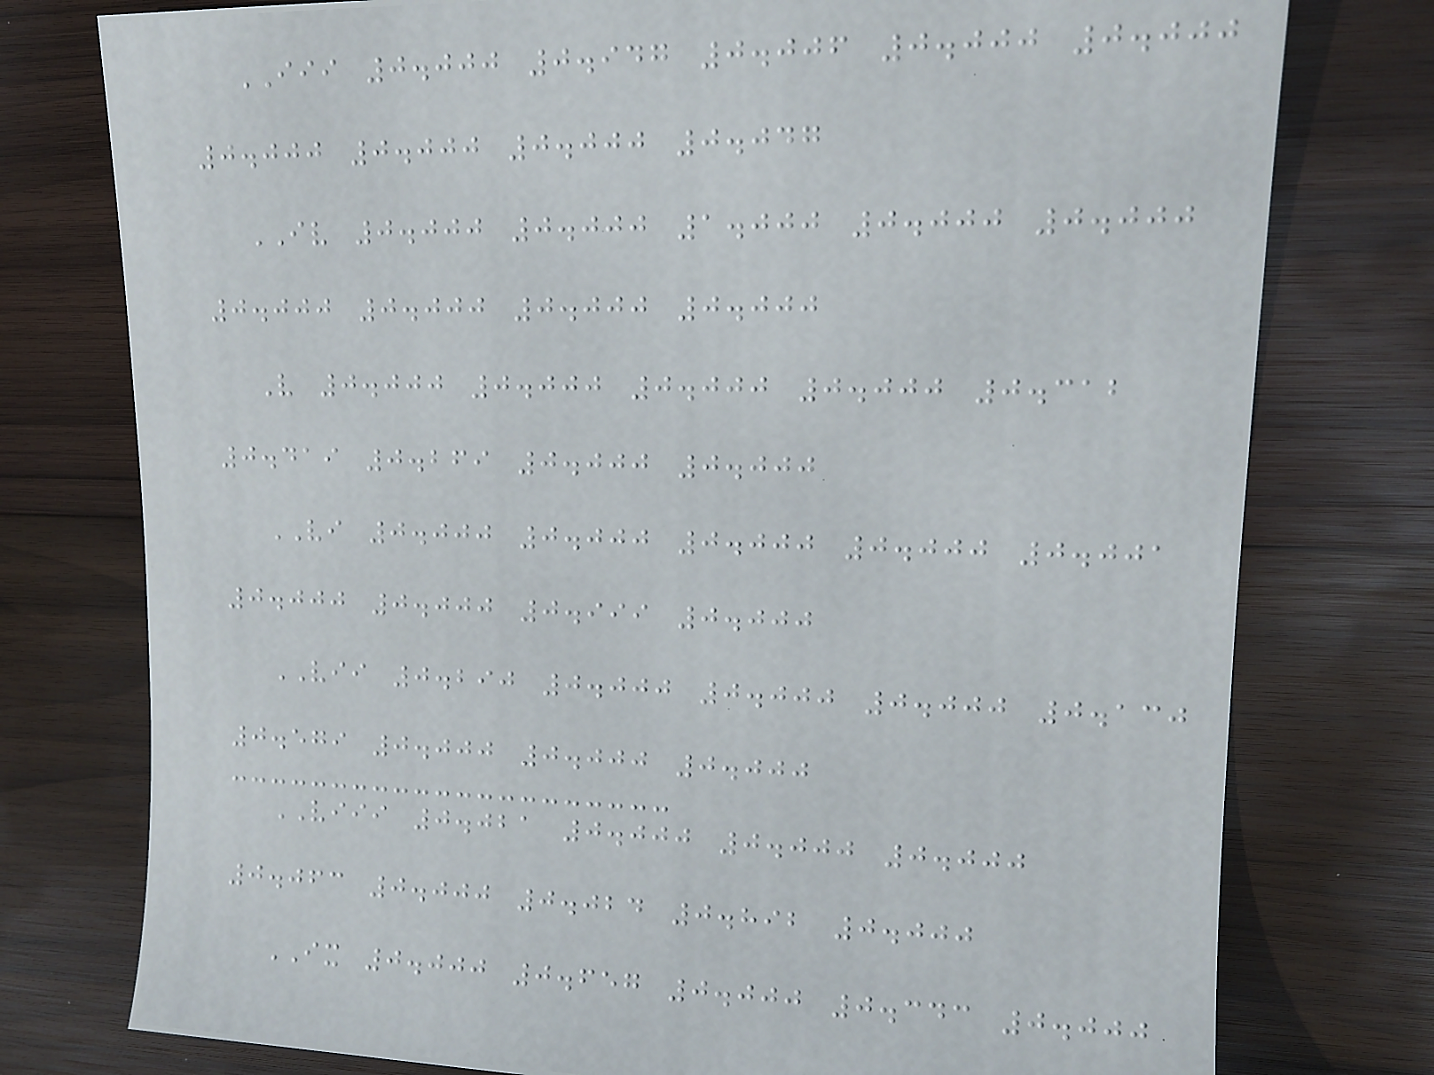III 0.000 0.947 0.006 0.000 0.000
0.000 0.000 0.000 0.047
IV 0.000 0.000 1.000 0.000 0.000
0.000 0.000 0.000 0.000
V 0.000 0.000 0.000 0.000 0.312
0.419 0.269 0.000 0.000
VI 0.000 0.000 0.000 0.000 0.001
0.000 0.000 0.999 0.000
VII 0.290 0.000 0.000 0.000 0.130
0.579 0.000 0.000 0.000
VIII 0.021 0.000 0.000 0.000
0.063 0.000 0.024 0.892 0.000
IX 0.000 0.657 0.000 0.343 0.000
